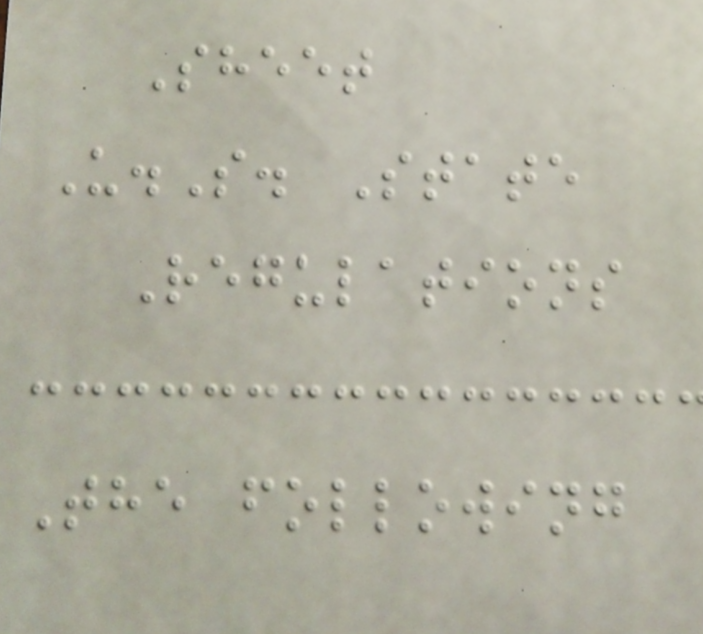Sheet
U.S. State
Regulations
The following
